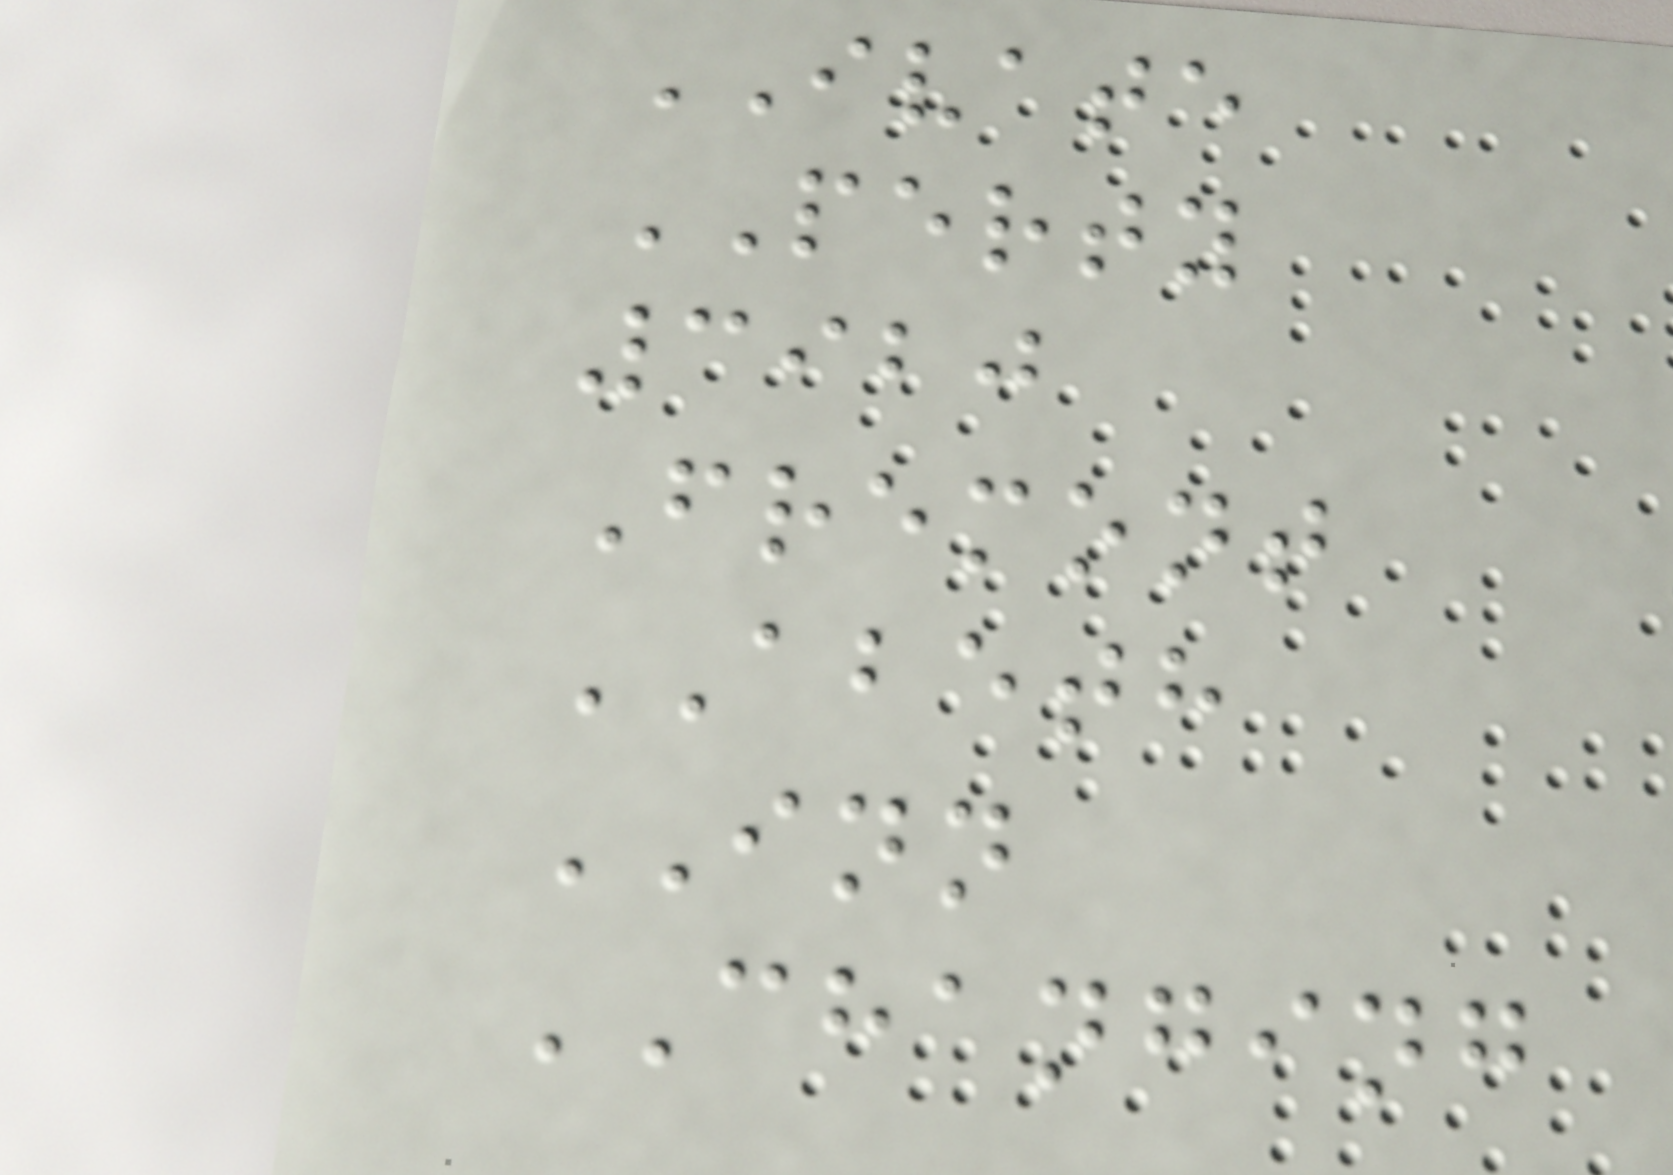IVATE
PERTY
3920
Fremont
ABETH
INN
CHANGING
